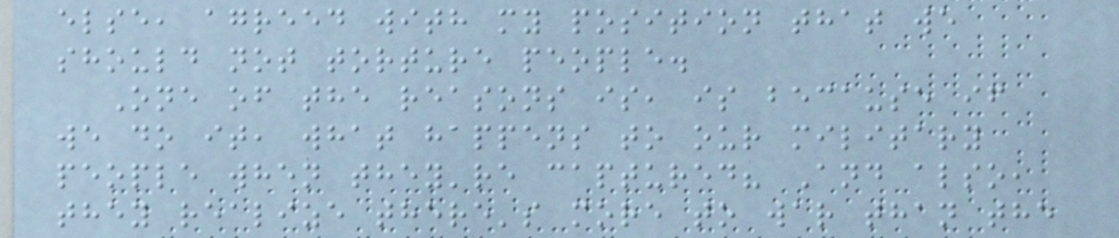else, agreed with my position that we
should not torture people.
One of the reasons is, is because if
we do it, what happens to our military
people when they're captured? And also,
they realize there's more to war than the
